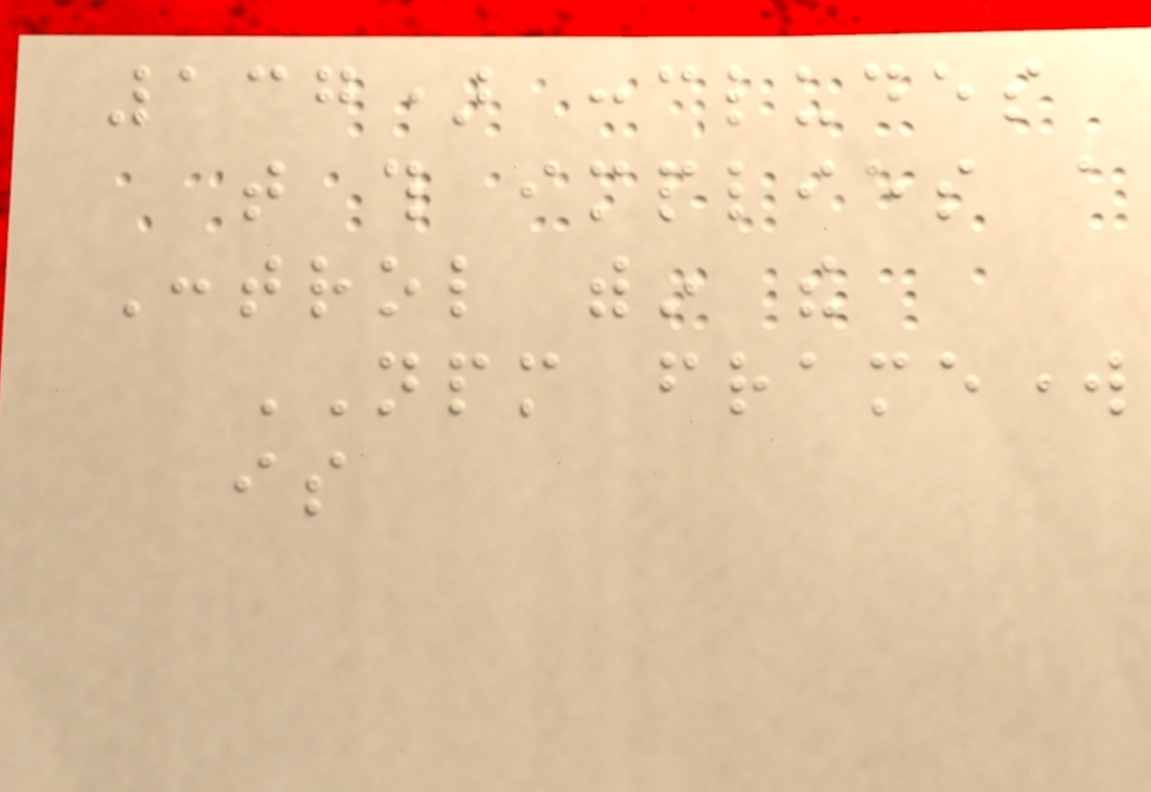137) concludes
that this implies a
Control within the
NPM framework
is
